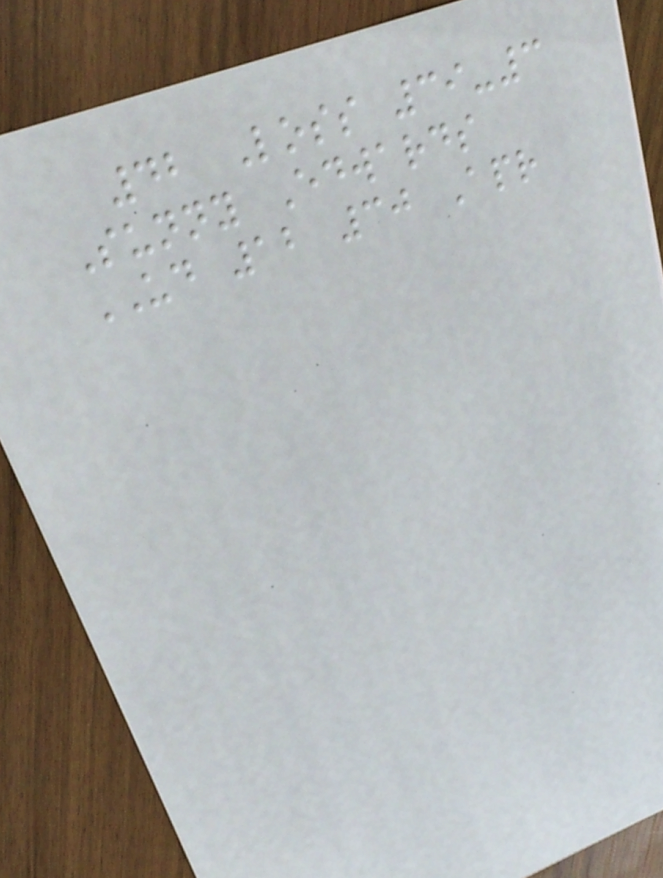42 Loss 39-3
Sunny Edwards
UD 12 30 Apr
